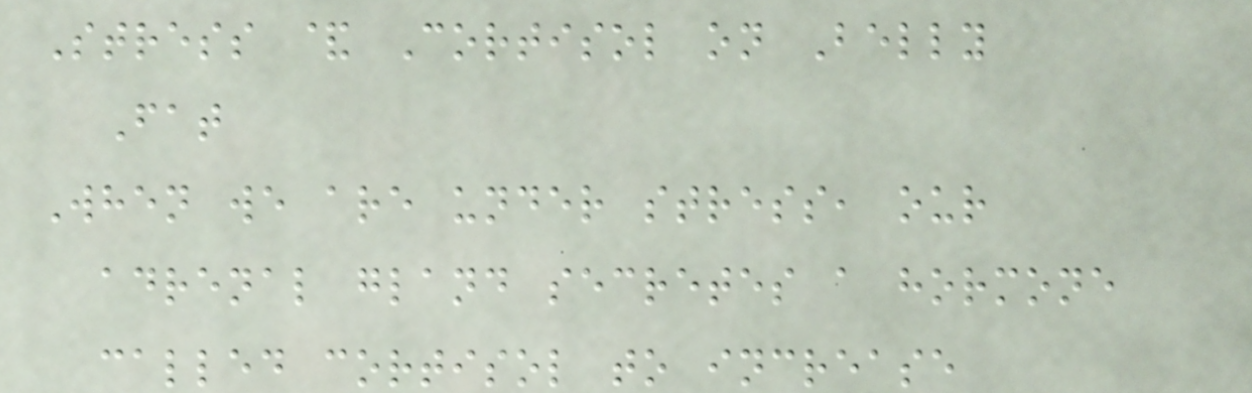Stress & Cortisol on Belly
Fat
When we are under stress, our
adrenal gland secretes a hormone
called cortisol to increase
